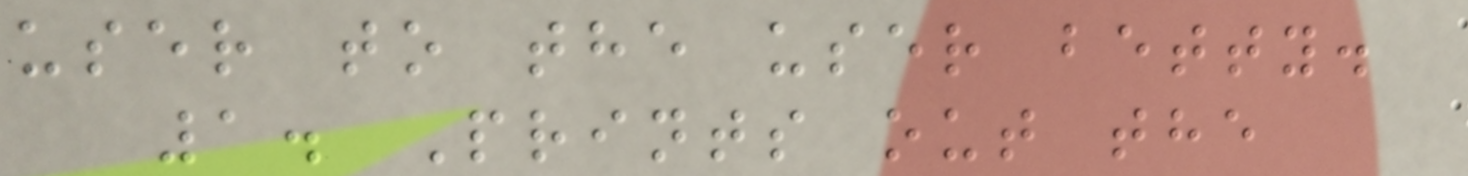user to the user betty.
1. Prints out the
